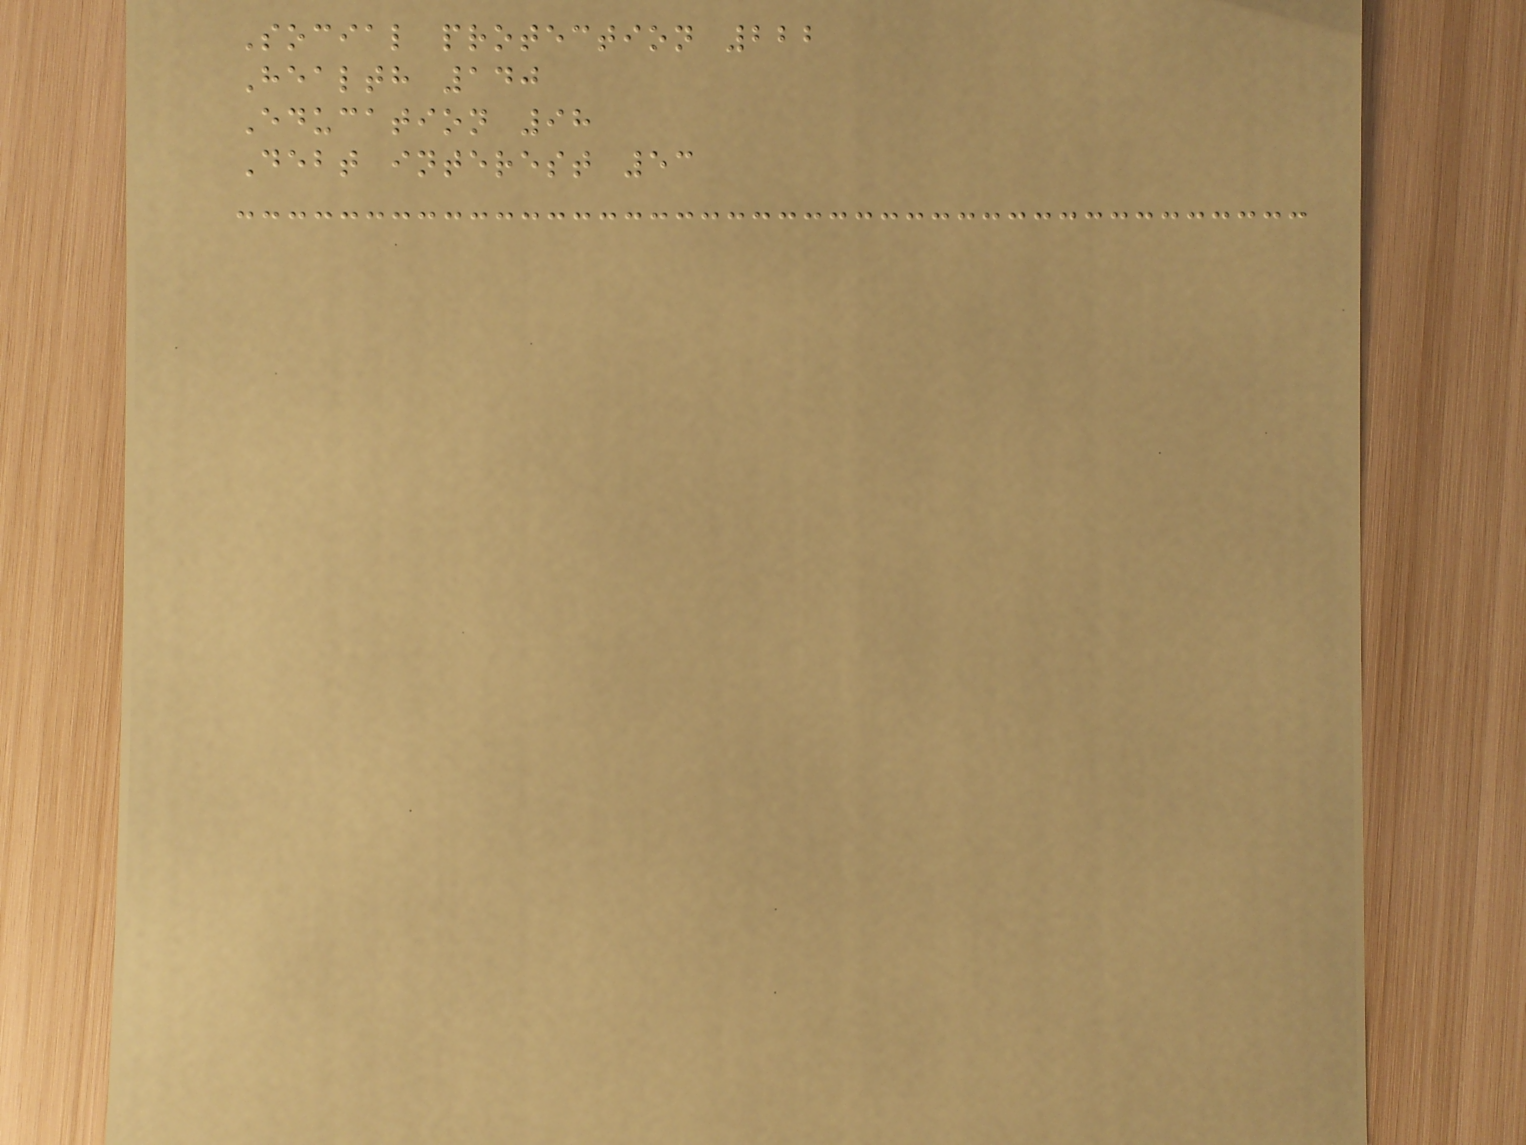Social protection 222
Health 140
Education 98
Debt interest 53
